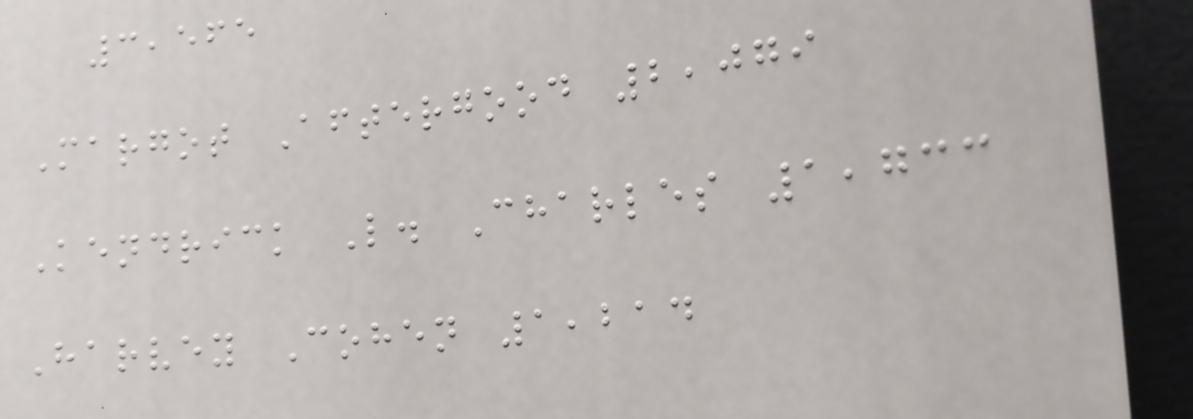3,565
Margot Aftergood 2,079
Kendrick L. Charles 1,733
Harvey Cohen 1,214
